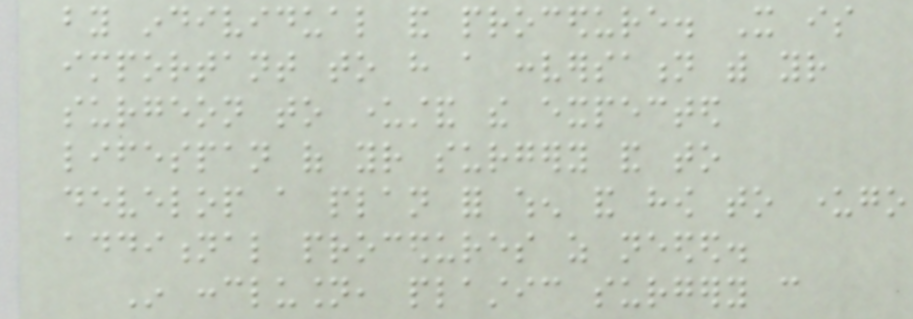by individual and procedure. It is
important to have a conversation with your
surgeon to understand the expected
lifespan of your surgery and to
develop a plan for when and how to undergo
additional procedures as needed.
In conclusion, plastic surgery can
